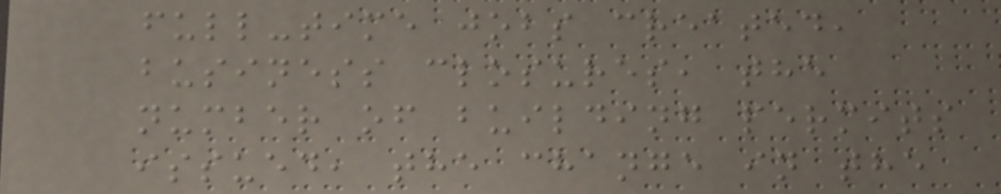full-time jobs created,
business closures, the
number of building permits
issued, the change in the
